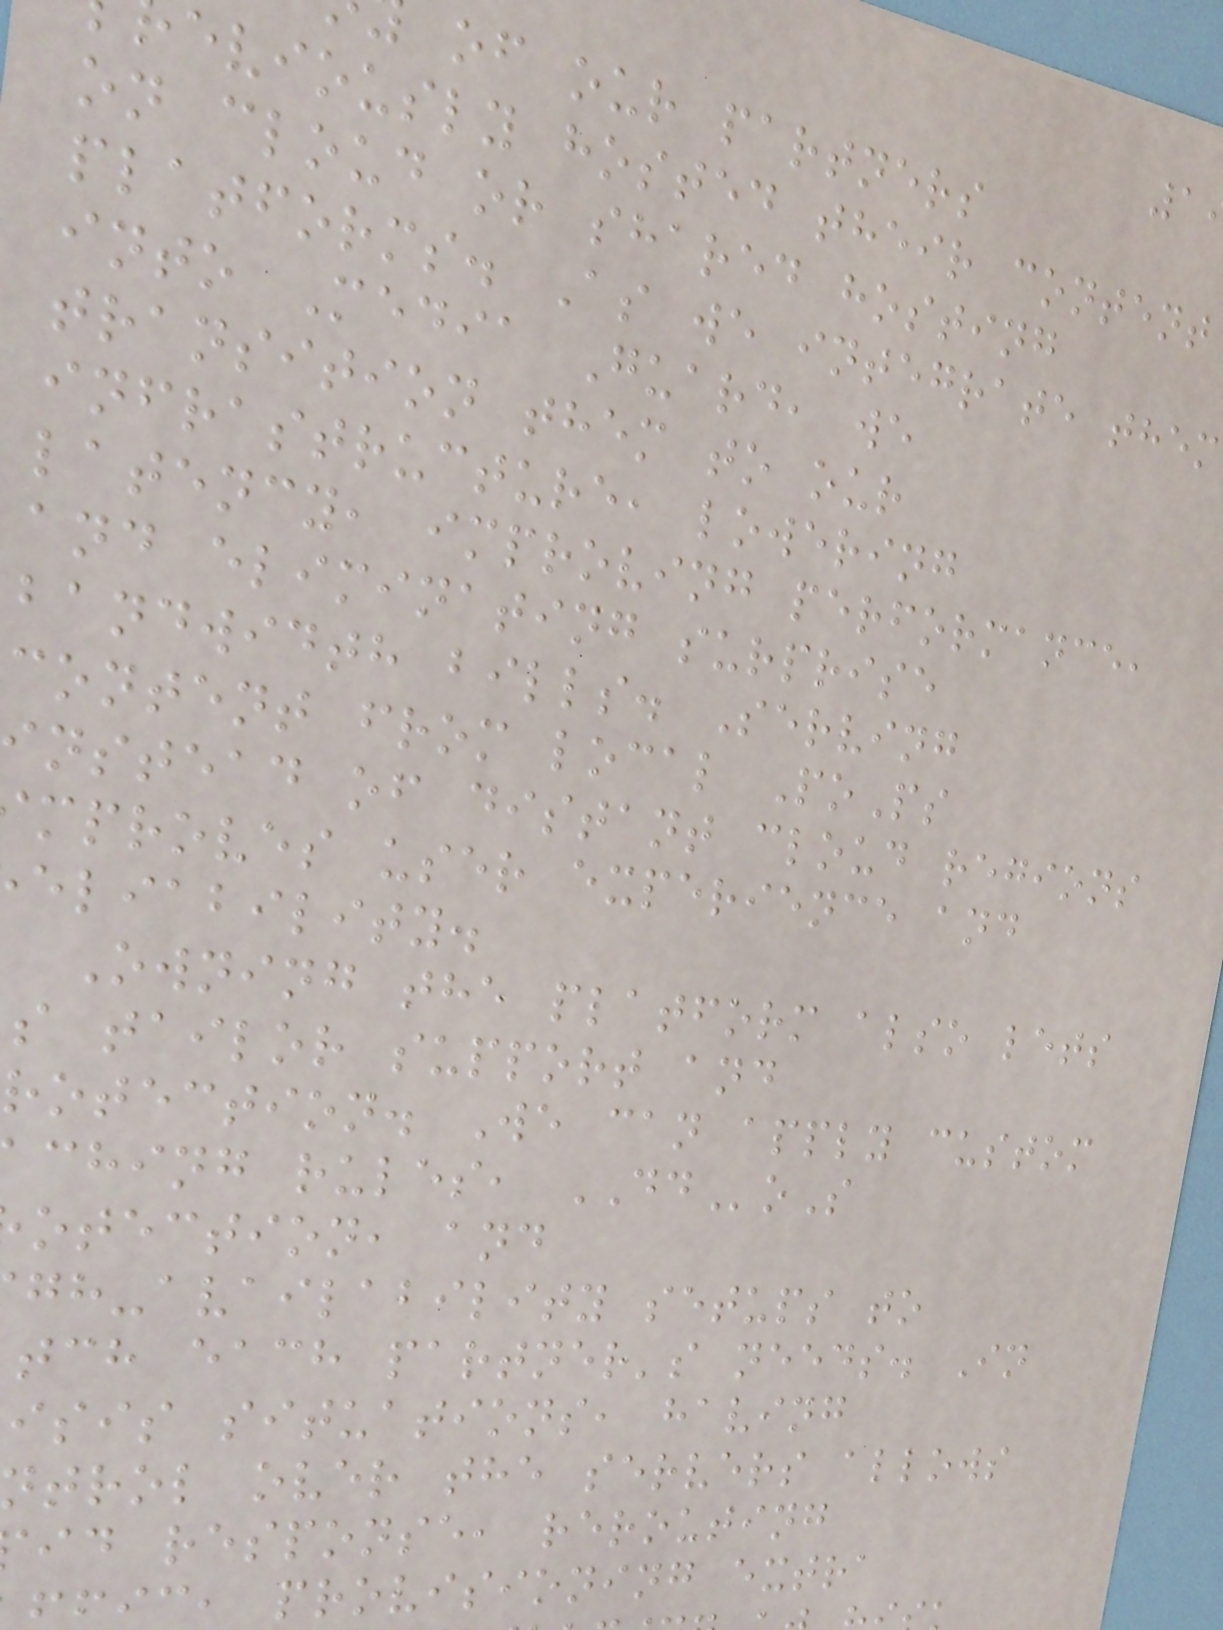of our partners
eviously hosted their content
on cloud or shared hosting
platforms. As we integrate them
into Media Guard, we
transition them to our
infrastructure, lowering
latency, improving performance,
and eliminating surprise
bandwidth bills. Serving
content from local PoPs
nstead of distant cloud regions
mproves user experience and
eliability.
Owning the platform also lets
s tailor support and
rotection. We can apply custom
ching rules, DDoS
otection, and
gh-availability setups to
tch each partner's needs. In
isis situations, having
trol over the servers allows
id response, rerouting
c, provisioning extra
